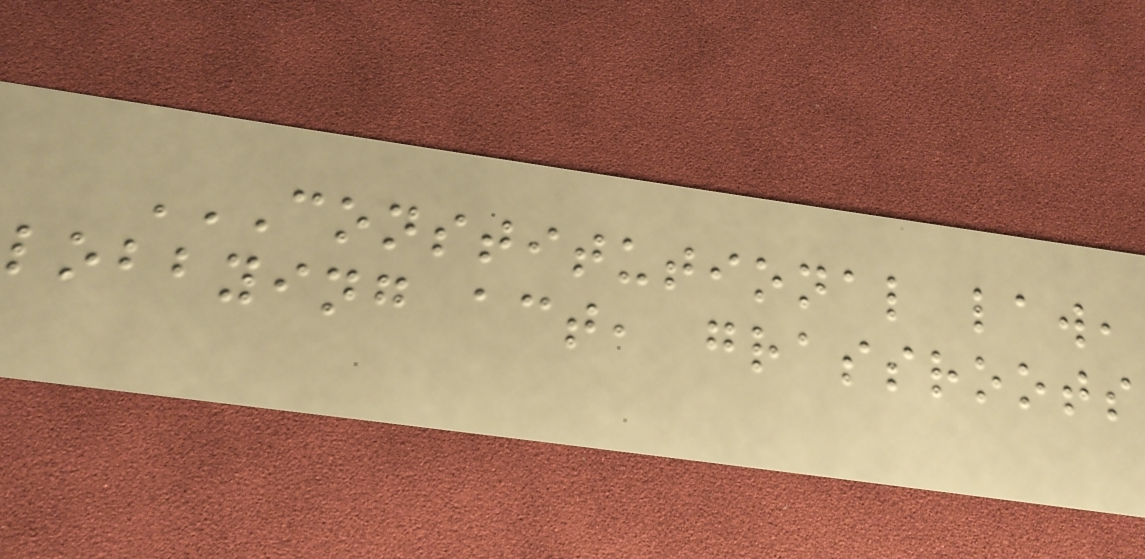CONSTITUTIONAL LAW,
LOBBYING ACT, GRASSROOTS
